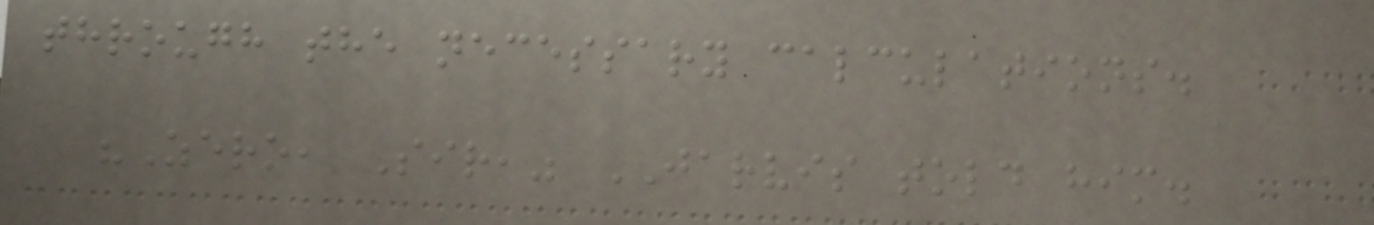through the necessary calculations.
"Zero, Sir," JARVIS told him.
